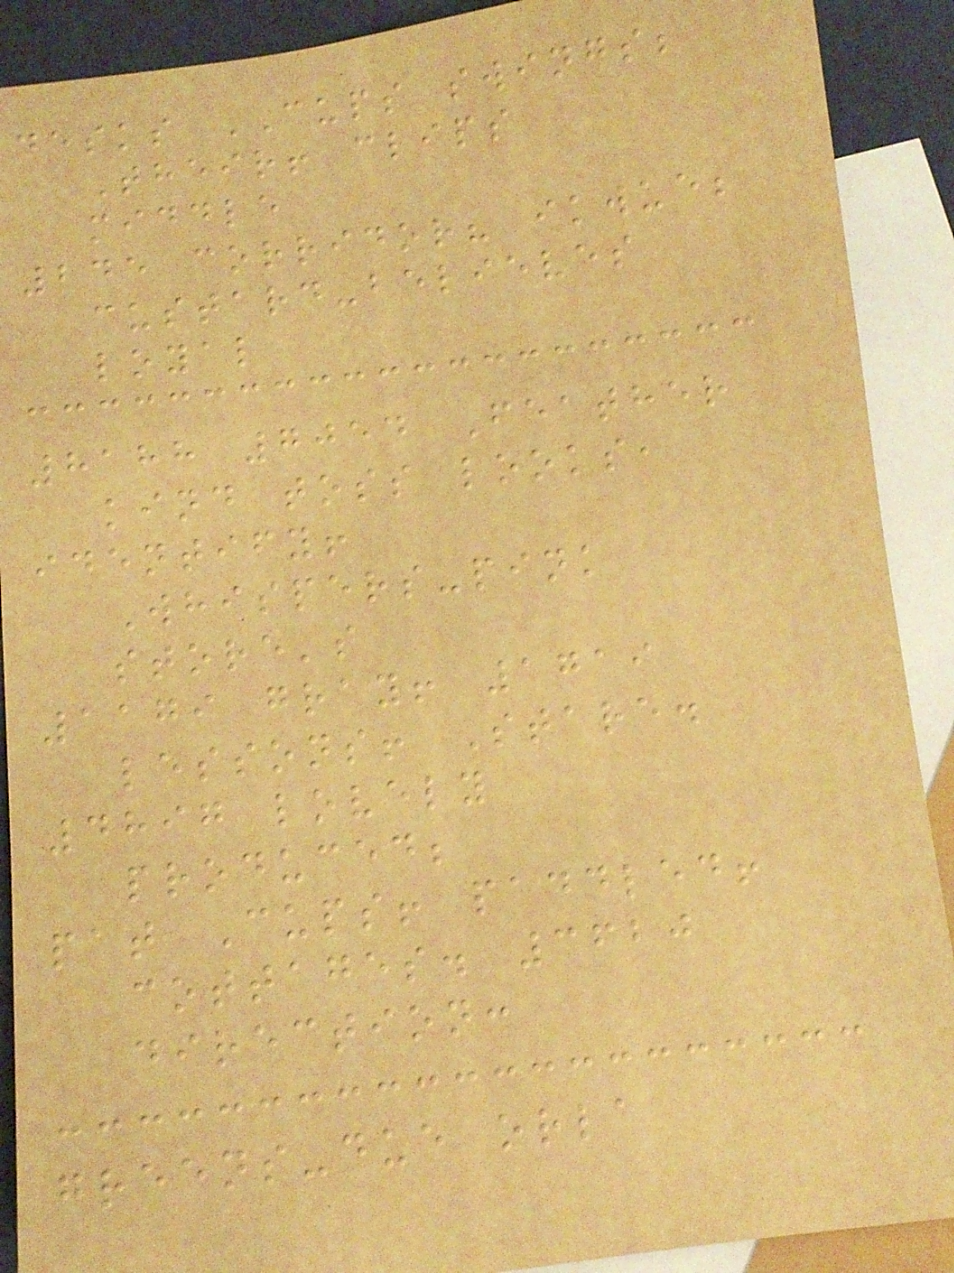desks CUPS swings;
Their! clips
middle
245 corridor? ikwue;
custard-believes
loyal
8188 7054 Feather
kind toss looks,
identify!
Whispers-pink
store's
1179 gray! 1719
lessons! Stare.
4897 lovely
produced;
pat Cups! paddled!
cottages. 3620
direction:
greens-due orla
